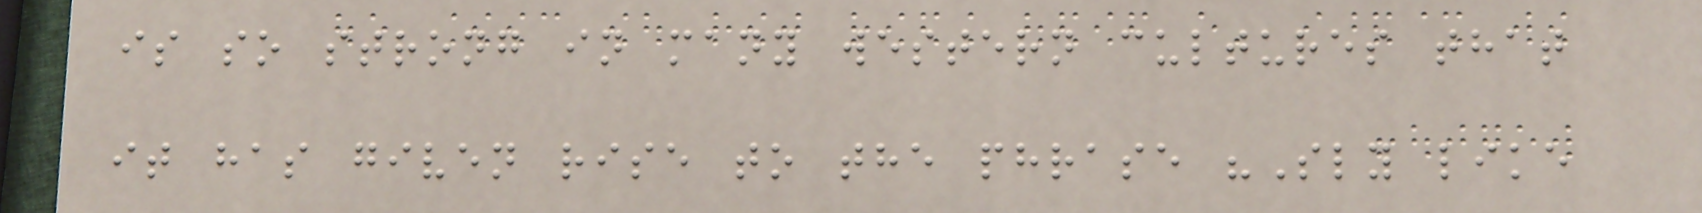is so strong in many western cultures that
it has given rise to the phrase "Sly like
